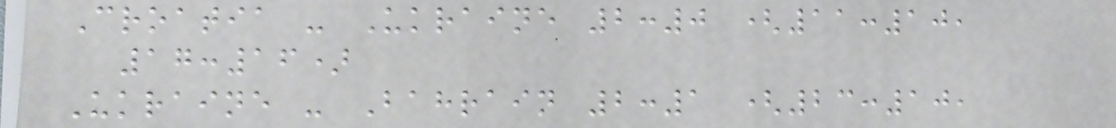Croatia - Ukraine 2:0 (11:10,
17:16)
Ukraine - Bahrain 2:1 (23:10,
